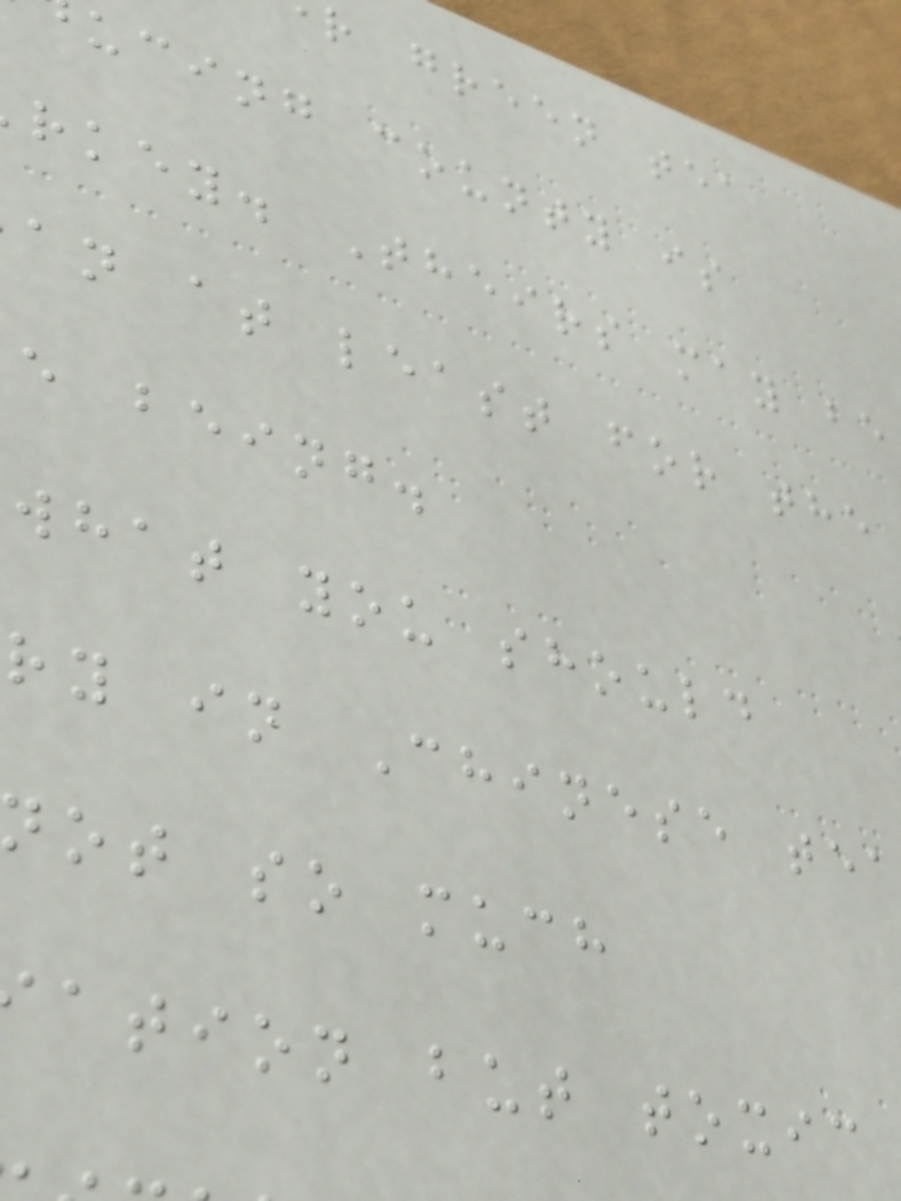r green tea
ucing county is
rkey. Theirs may be
an at least for the
e being.
what you should
ry in Chinese tea
ot so much
ation but toxic
